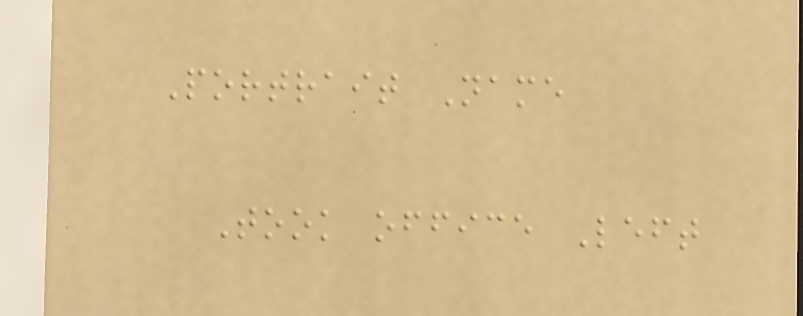Portrait Name
Took office Left
